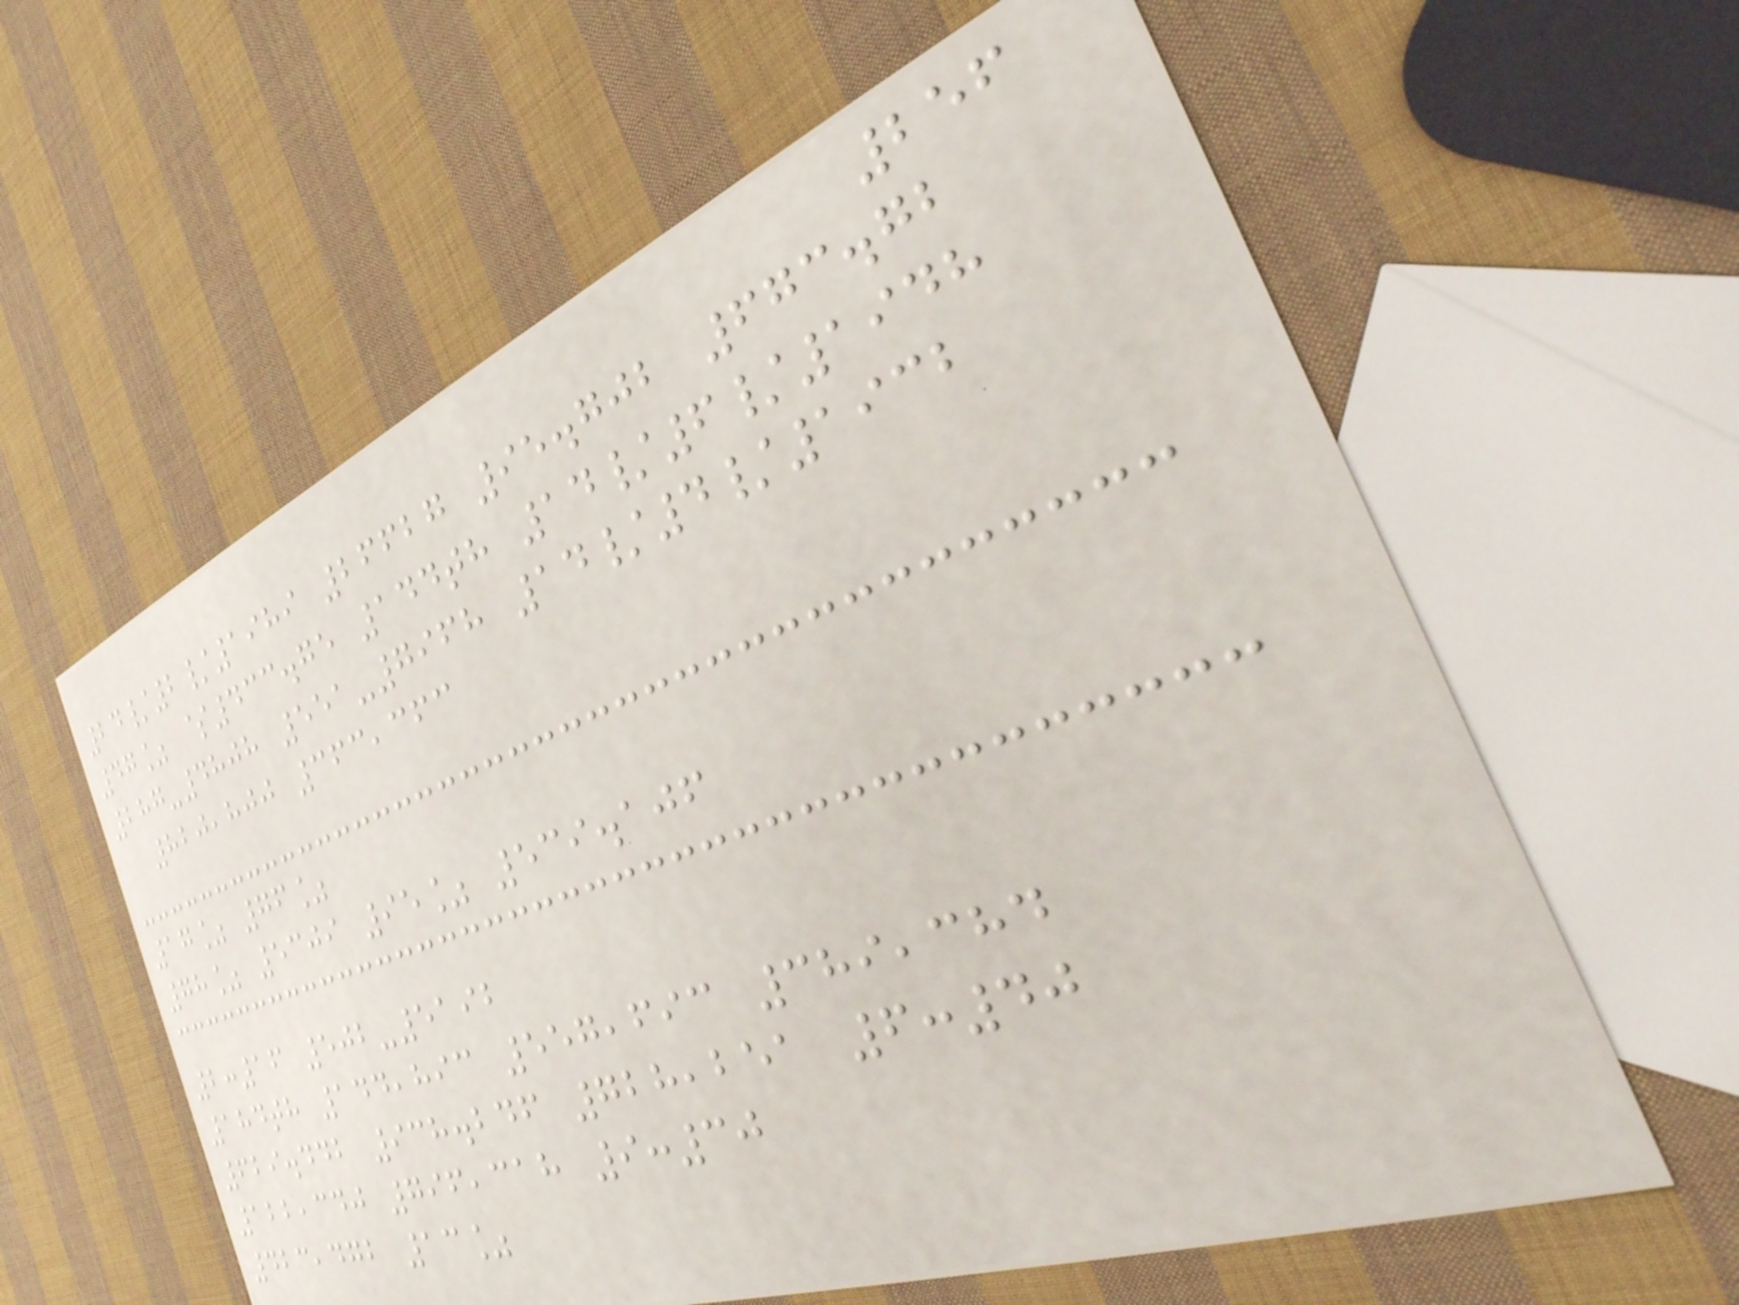256
24/2/1989 26627 95.702 673.72
47% $433.75 144th 14/6/1948
287-4808 551-7968 14/4/1932
820,800 363,363
17% 76%
78% 5309 95% 539.106
2:16 502-5192
184th 144,893 557,693 389,384
629.442 938.246 728,251 6:40
122,340 796,318 9:30
423,472 13%
